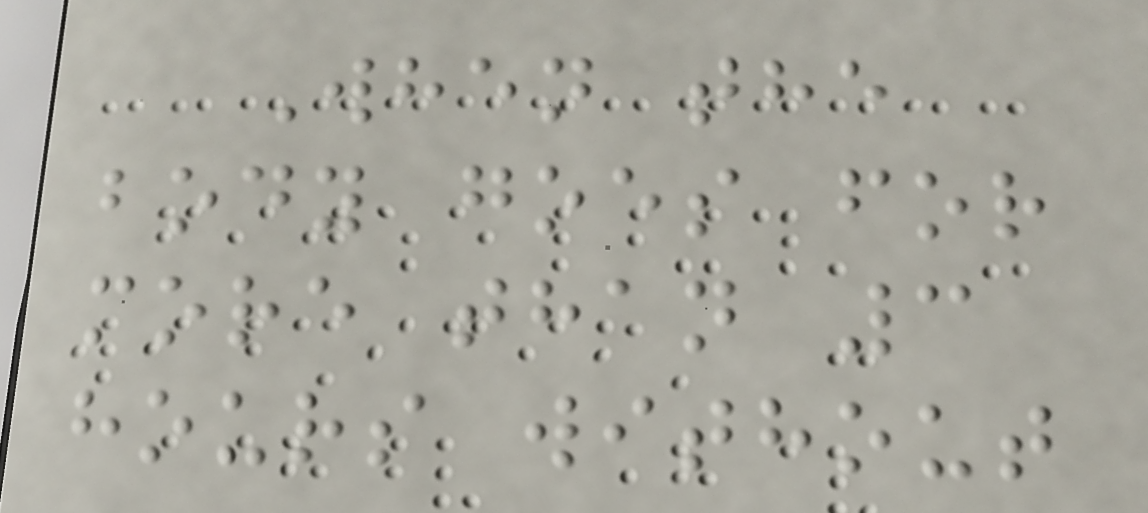When the
body goes for
more than 3
hours without
